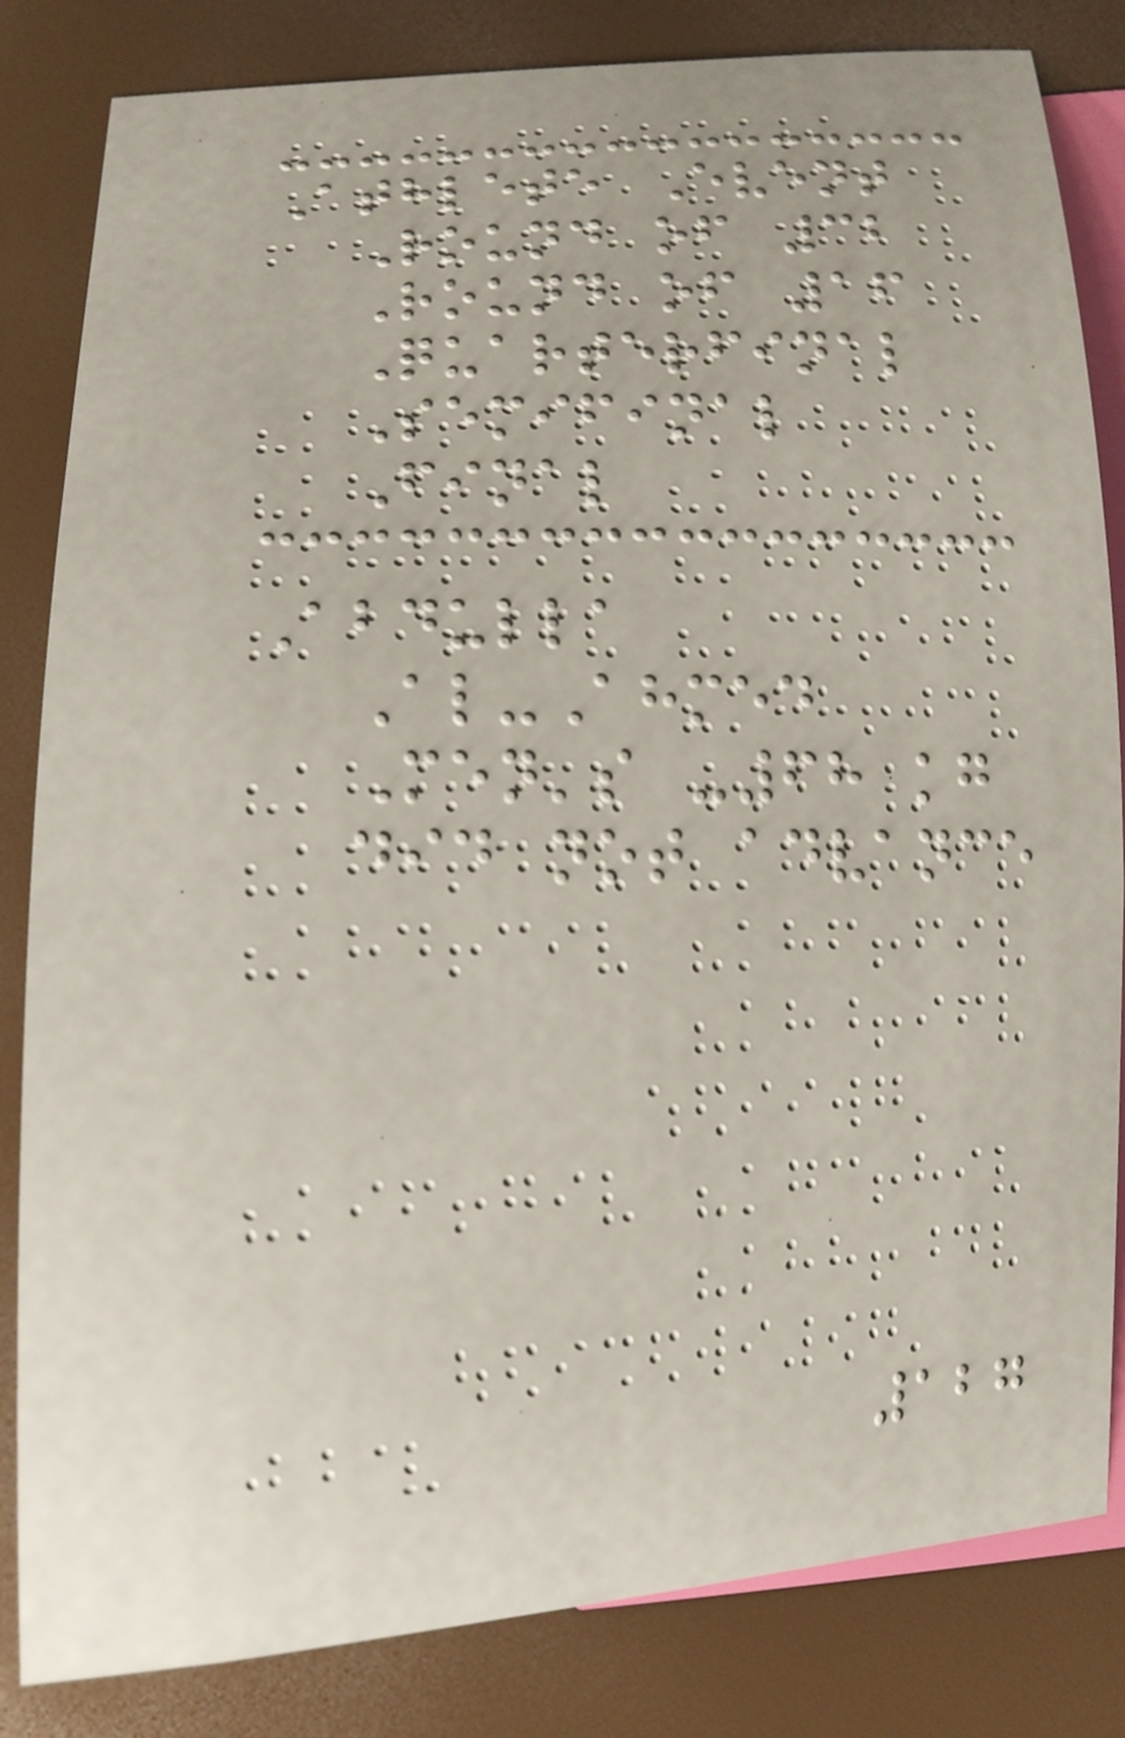Athlete Event
Round of 32
Round of 16
Quarterfinal
Semifinal
Final
Abdulla
Al-Ahmed
Men's -68 kg
did not advance
127
